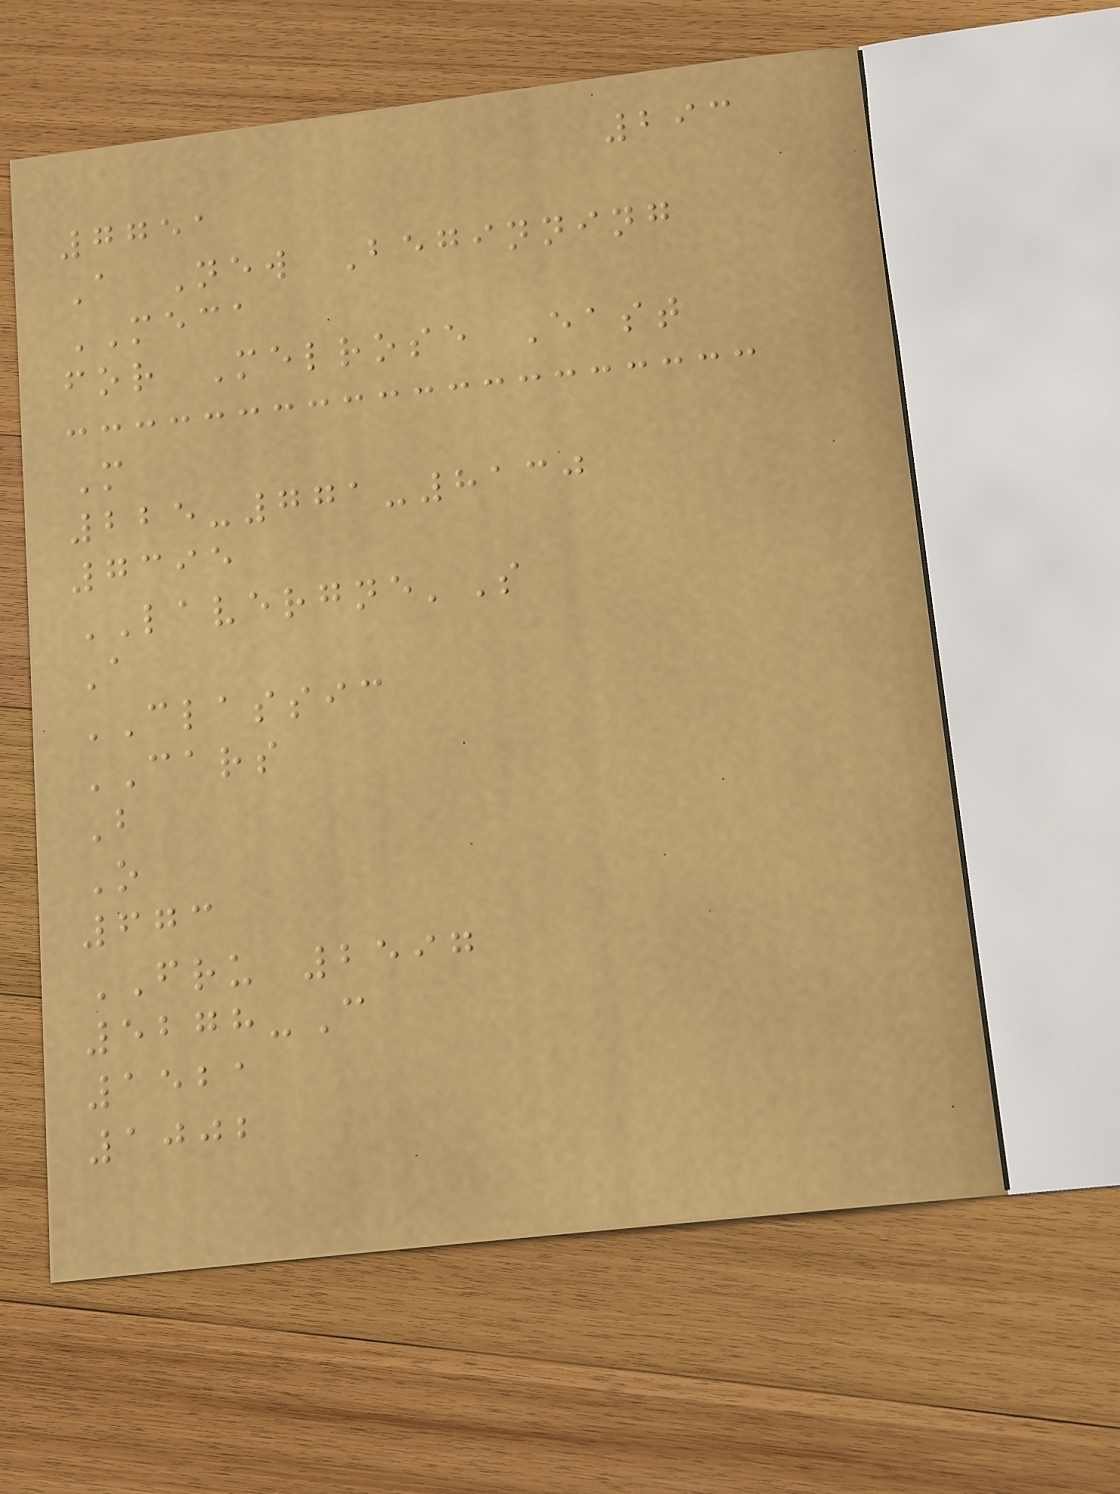293
7751
A New Beginning
MECA
for Melrose East
M
225-771-8130
7395
LAVERGNE'S
A
CLASSIC
CARS
B
O
673
FRU 2597
5278-C
1521
1002
